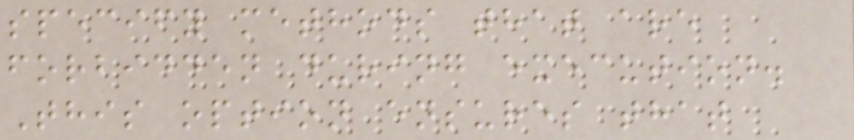specify methods that are
forbidden during execution.
This option ensures that
